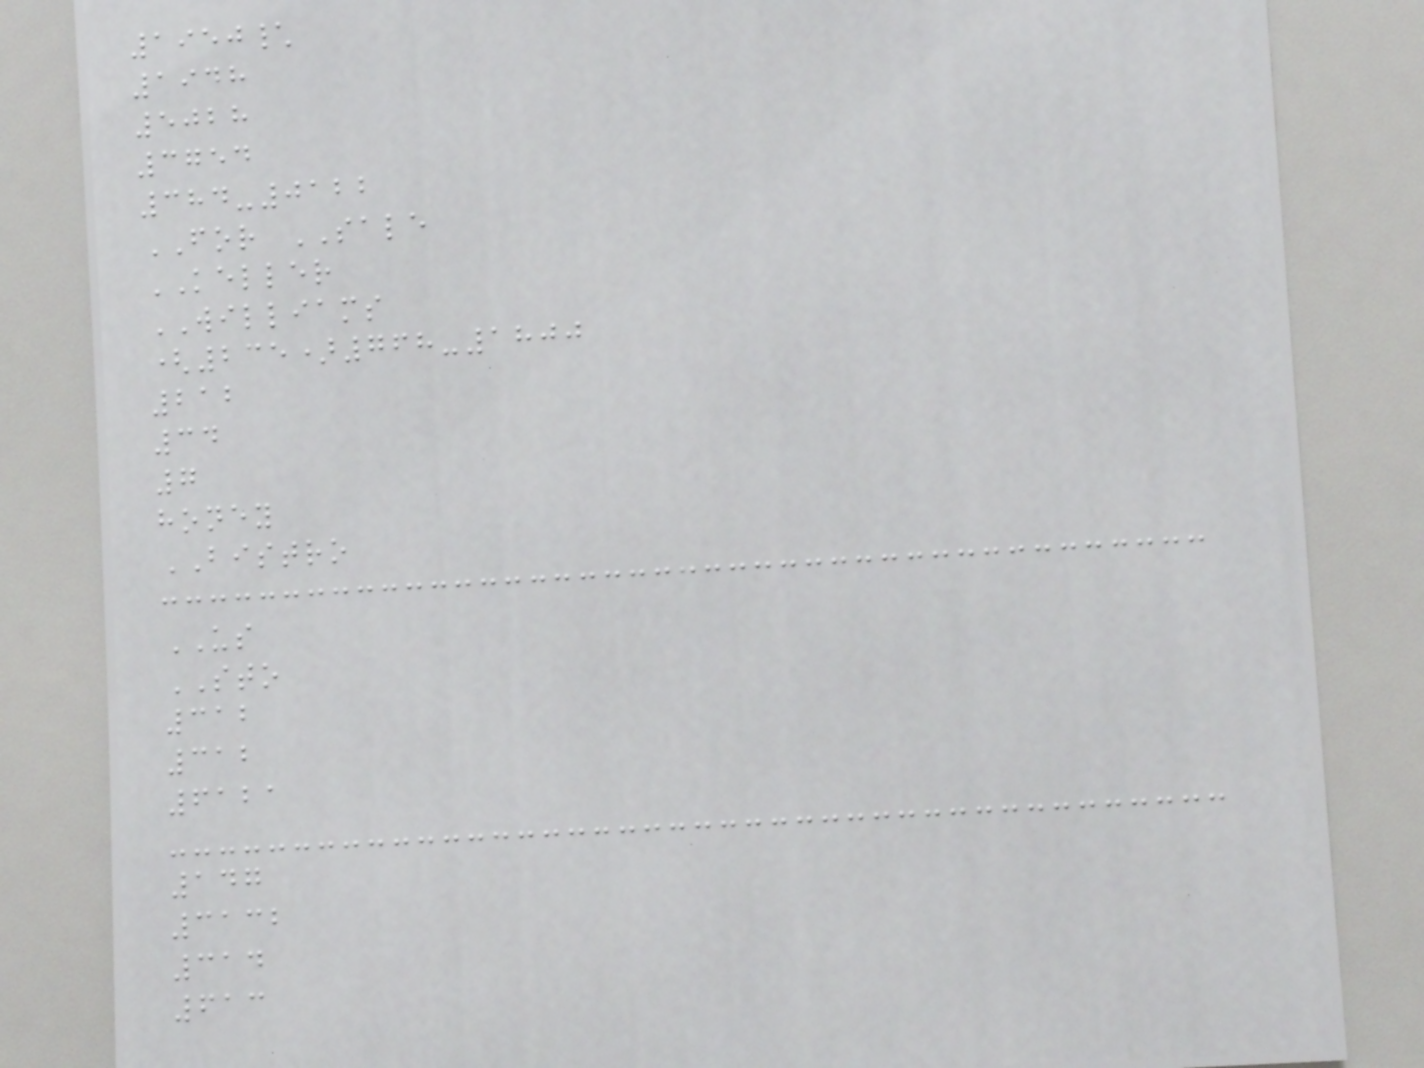1950\
1948
5028
3754
384-0122
FOR SALE
KELLER
WILLIAMS
(235)768-1800
212
34
7
honey
BISTRO
US
STO
312
312
6121
147
3132
314
613
